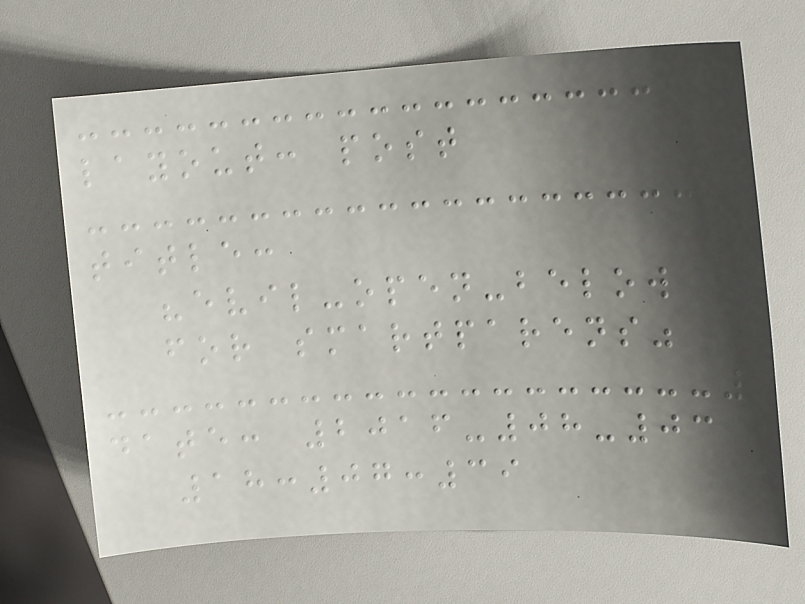layout: post
title:
"evil-open-below
for smartparens"
date: 2016-08-03
18:07:39
